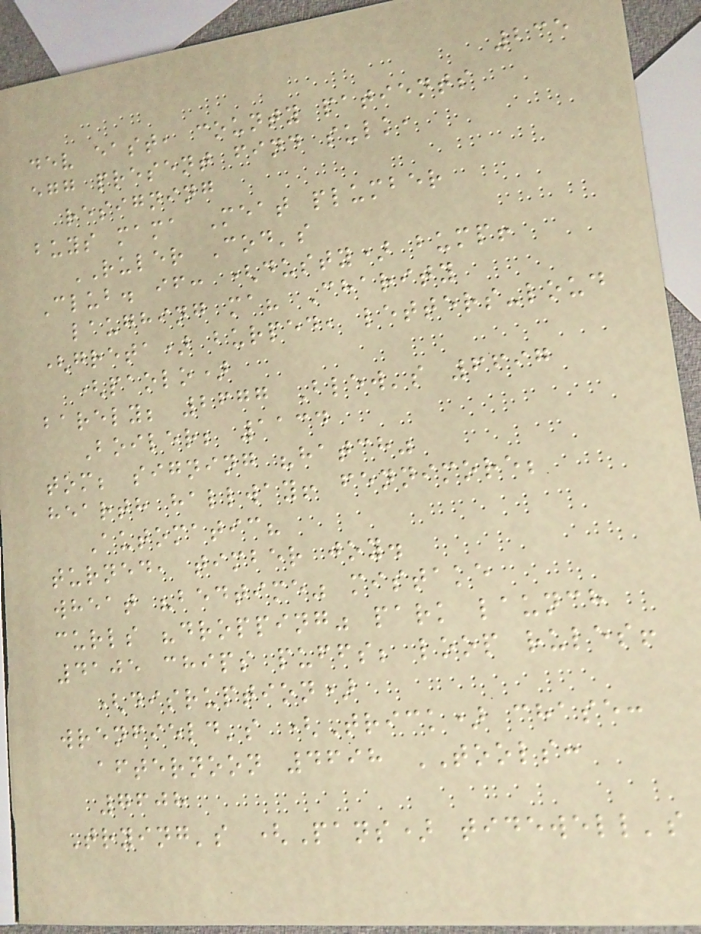235
dev east, county patients
egg present find sulk,
resigning
buys mama Meat plumber
RULER Cod's
Club. if: (dusty) bump!
laughing ma? Charity
(greta) burped, letters-loud
(paolo)
barely; 2677 Blew's 6697
Boiler; 1134
tom; signing "hatch"
hearth hallway! fennimore;
Automatic?
turned, timber joy.
wheat "bedtime" mistake
curls "dropping" park launch
4105 chips puffs; loop rules!
(disruption)
wrenfield's (Trick) chase:
afternoon 4698 TOOLS:
7608
Trying's (Pans) tidewell's
